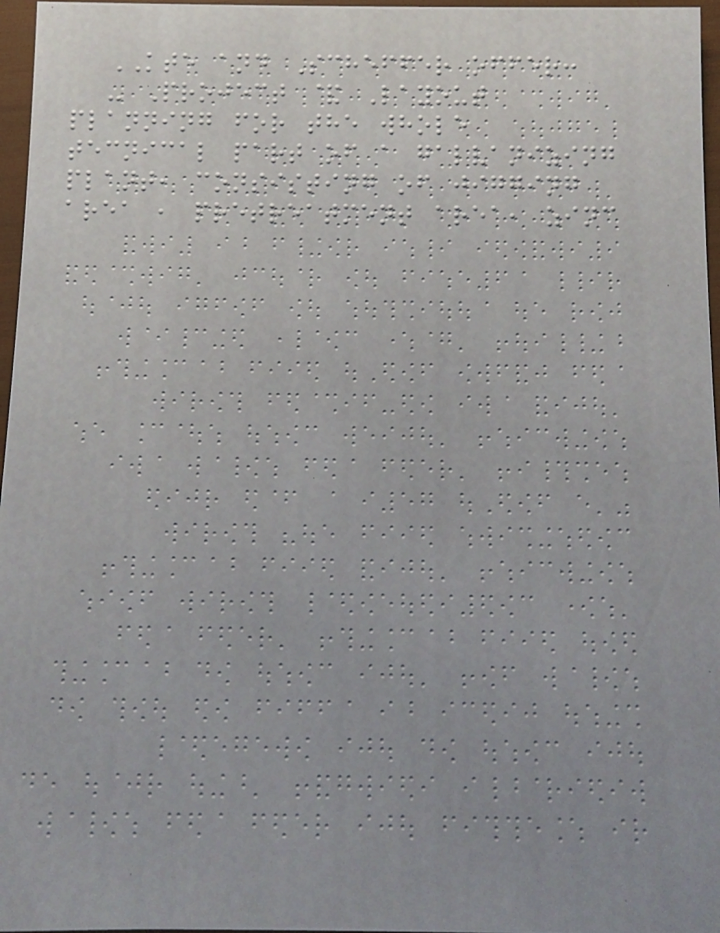KTE and Scheffer offer:
- Project & Layout
planning for the whole
tecnical part of a galvanizing
plant, consisting of jigging
area , pretreatment area, zinc
